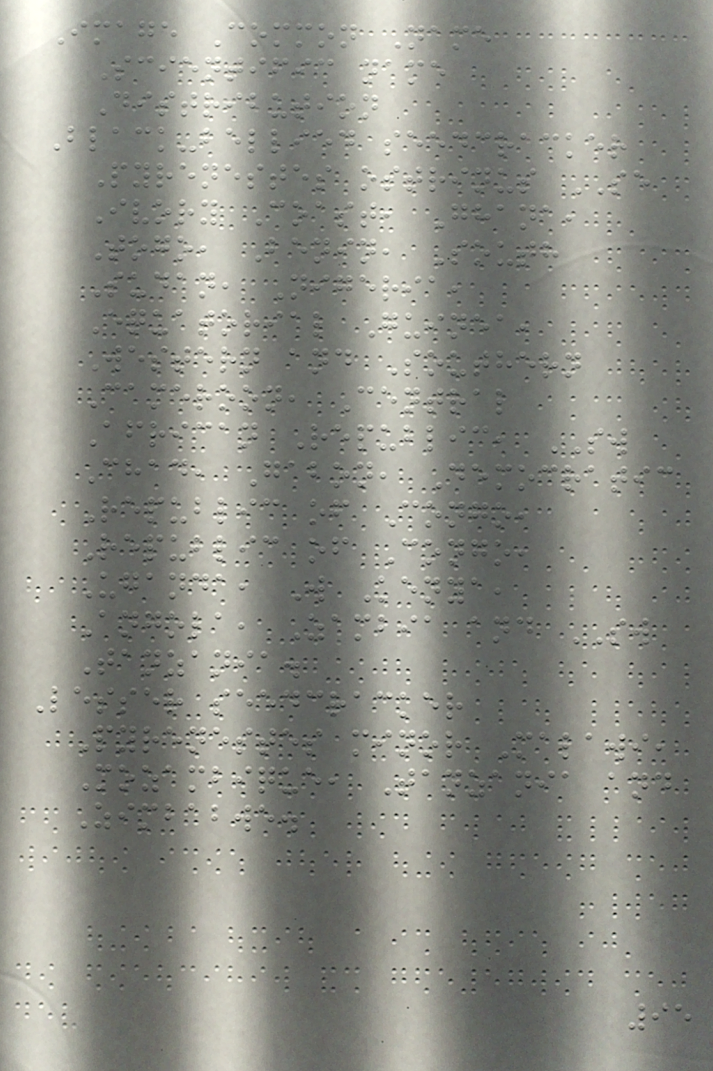Image Common Name
Scientific name
Distribution
Black-bellied seedcracker
Pyrenestes ostrinus SE
Ivory Coast, Ghana,
Togo, Benin, South
Sudan, Nigeria,
Equatorial Guinea,
Western and Southern
Cameroon, Central
African Republic, SW
Chad, Gabon, Democratic
Republic of Congo,
Republic of Congo,
Uganda, W Kenya,
Angola, Zambia and SW
Tanzania.
Lesser seedcracker
Pyrenestes minor Malawi,
Mozambique, Tanzania and
Zimbabwe.
95
